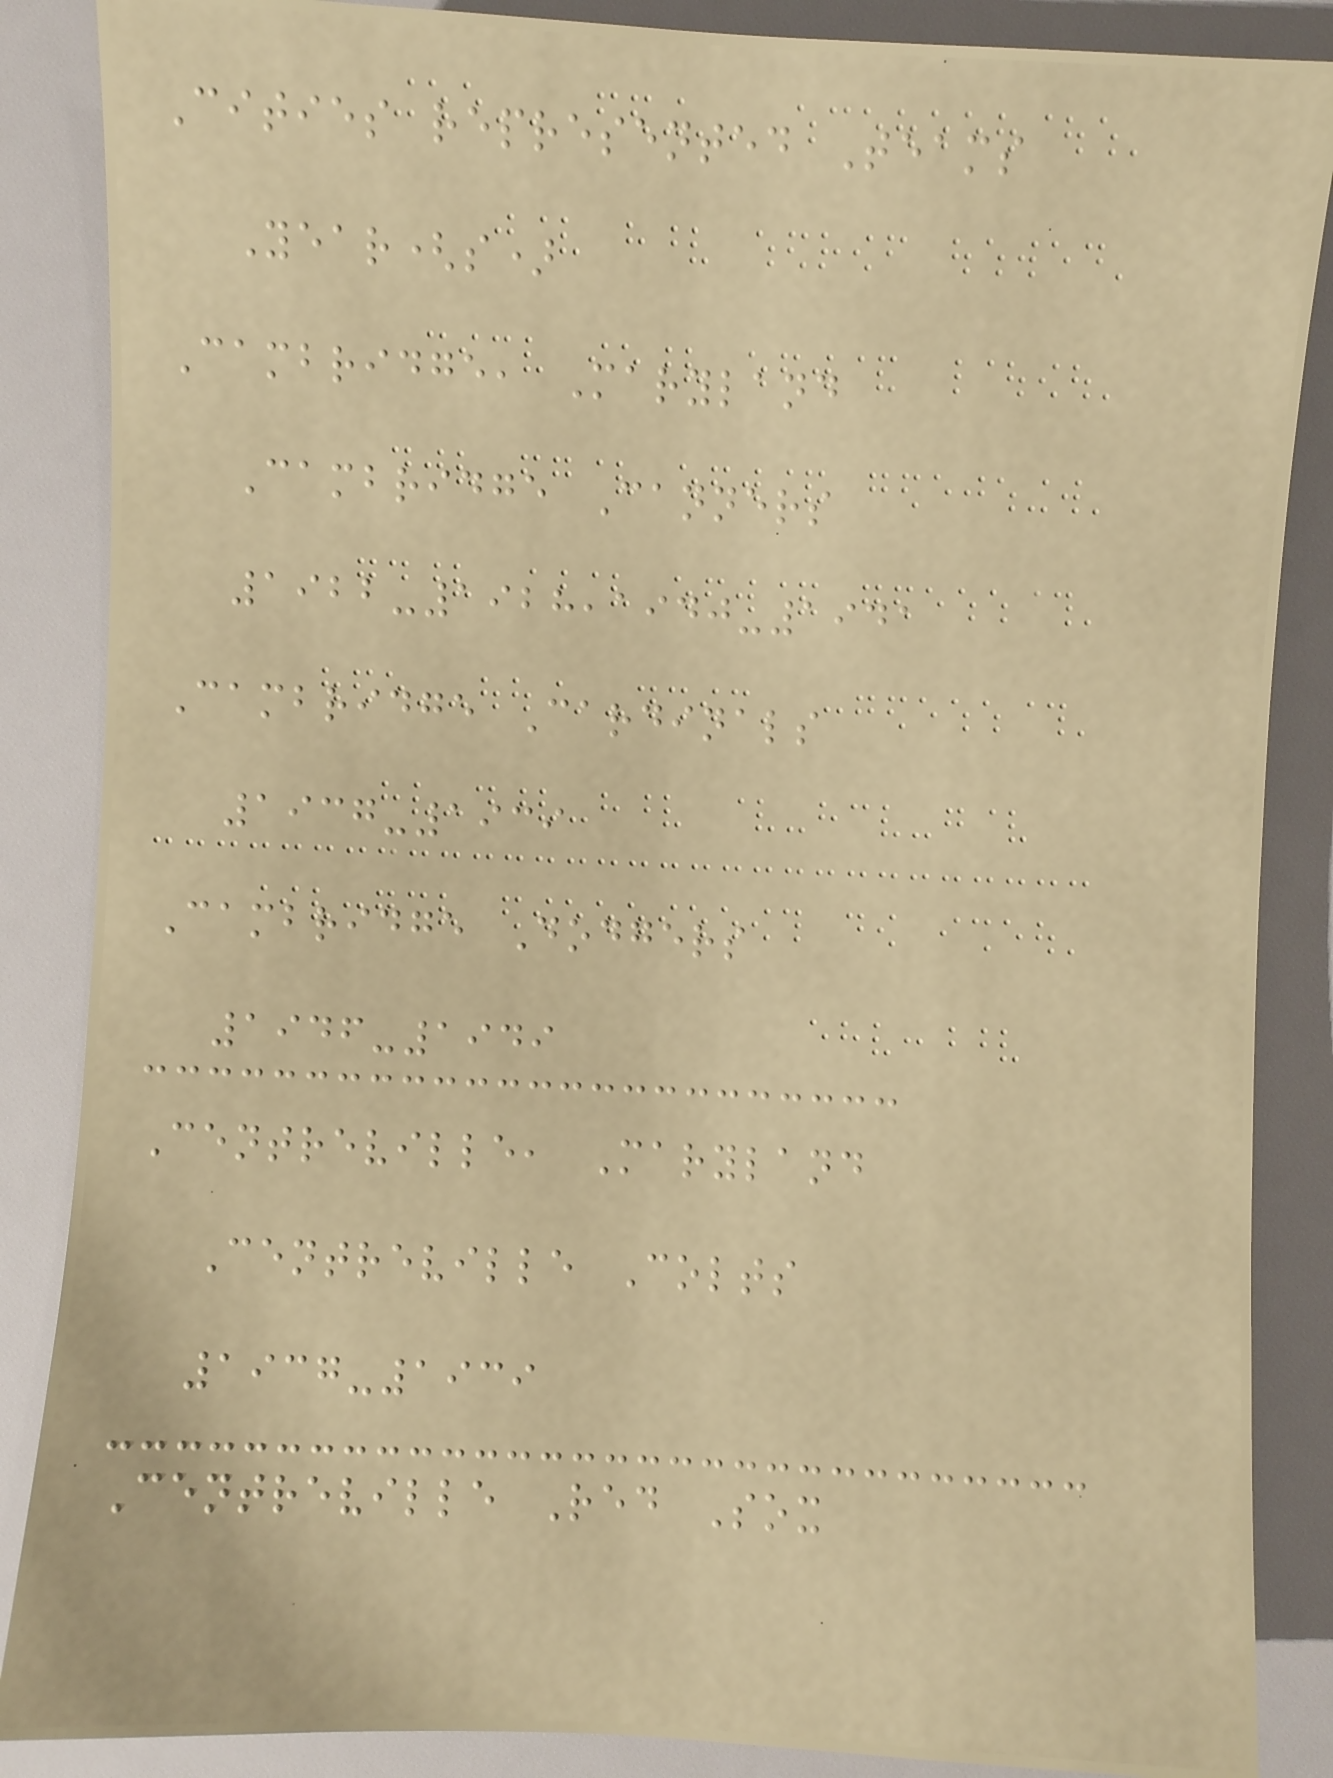Cities represented Teams
Year(s)
Cambridge, Maryland
Cambridge Canners
1922-1928,1940-1941
Cambridge Cardinals
1937-1939
Cambridge Dodgers
1946-1949
Centreville, Maryland
Centreville Colts
1937-1939
Centreville Red Sox
